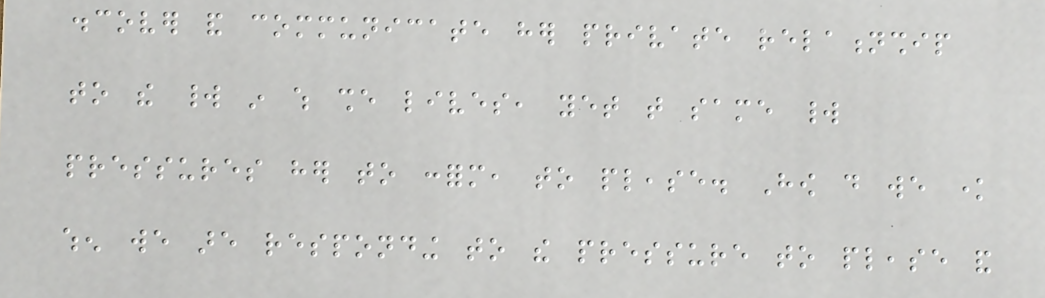discover and communicate her private relationship
to the world in which she lives, yet that same world
pressures her to conform, to please. How do we know
when we are responding to the pressure to please and
